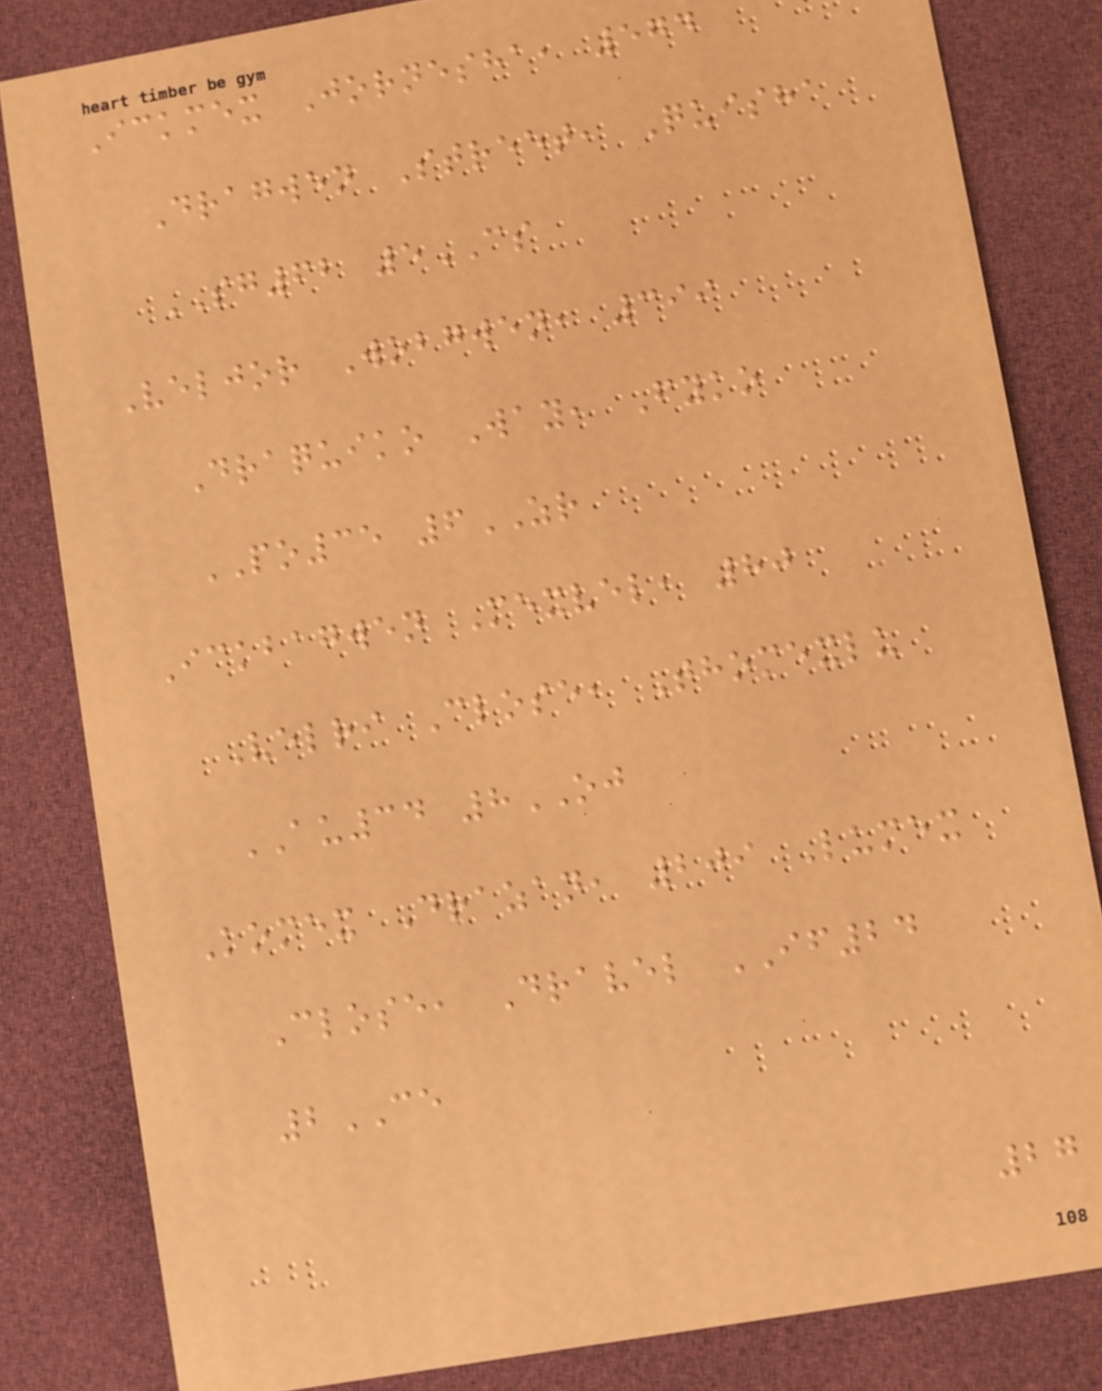Ickmex Jornesha, 574
Dragwen Street, Quisha
SG62 5CS
Veljor Wobgwen, 399
Draquiko Way, Fyko
PO35 6ZR
Ickbagwen Mexvel, 80
Velri Close, Thomexlu
AU34 8OJ
Komex Drazan, 209 Lumex
Close, Dravel IF24
2CE
27
